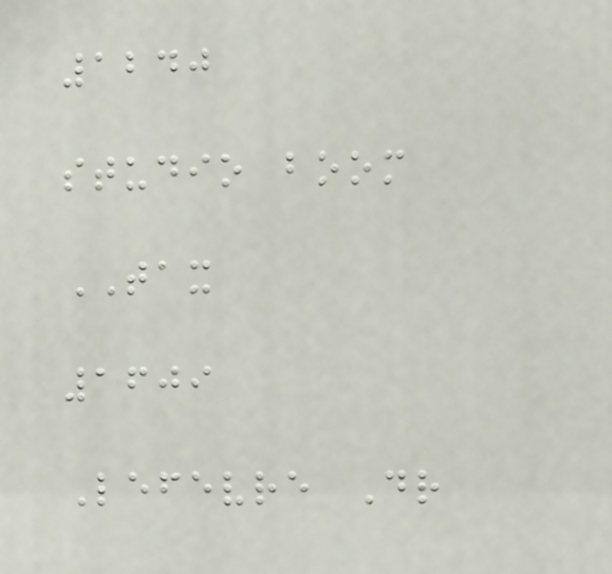1240
studio boom
TAX
1609
Lefevre Dr
